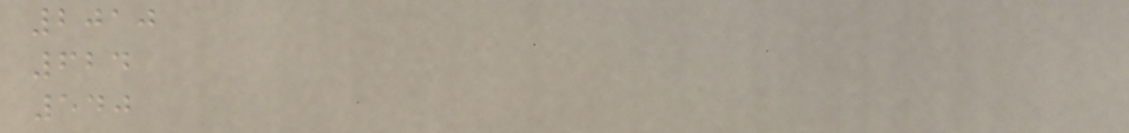2010
624
540
